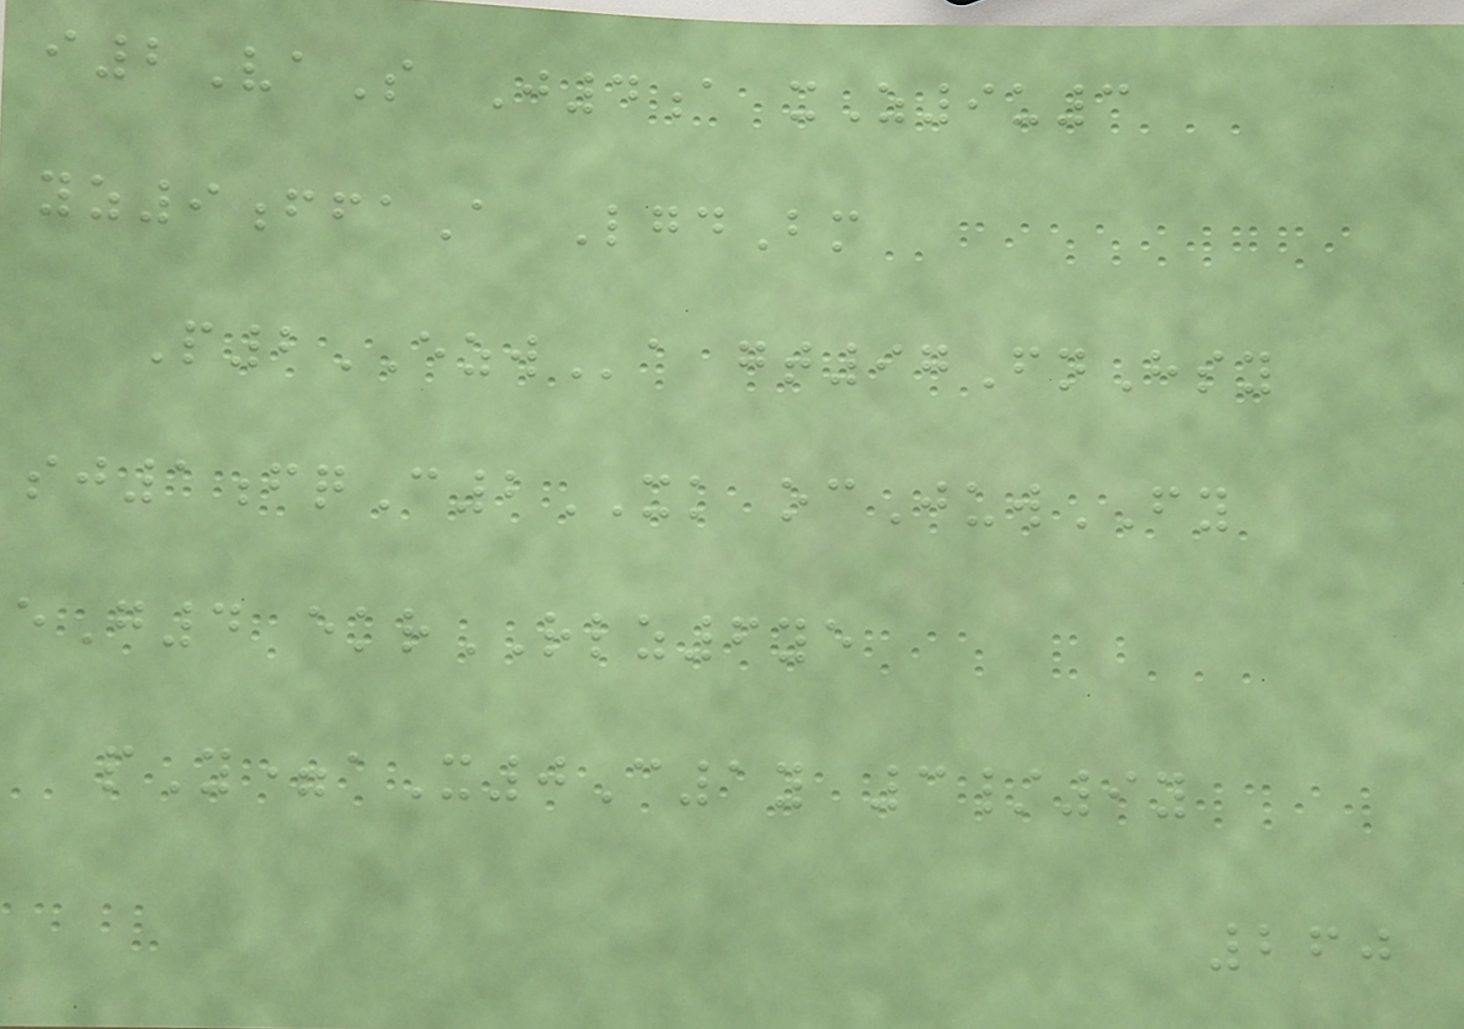i2VaS J4a xZ9u3
yz9ffaA LgdBm
P2EZWa gt97FnHsy
sj1fqC2XK ocJuwFY
eG4 ekrRLZ6ye
pY=aX0C1y 3/9y
260
